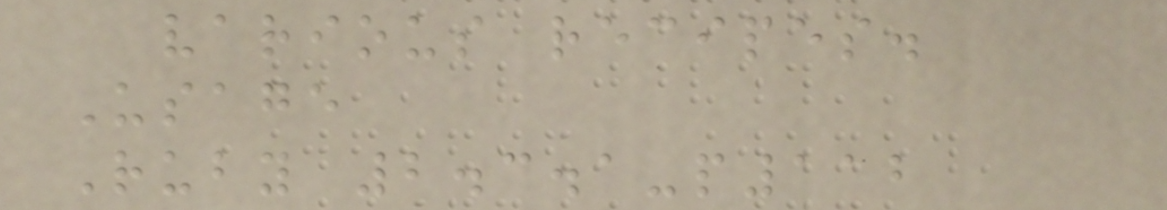various recipes.
Usage
Ruby 2.3.1-p112
